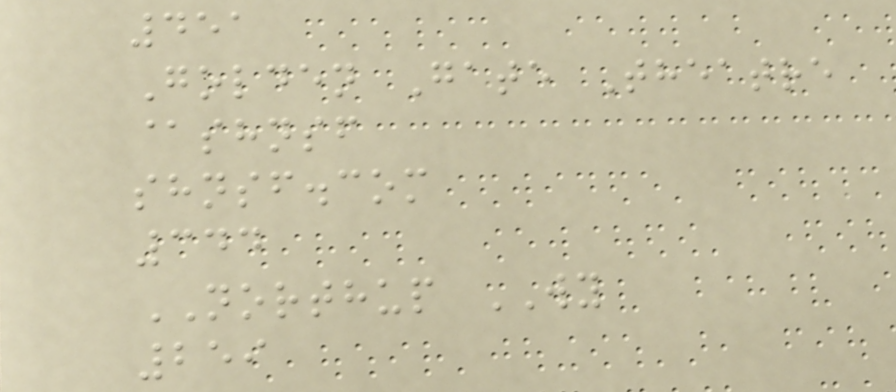451
Golden Gate Theatre
@shnsf
shnsf.com
344
NORTHUP WY
259
